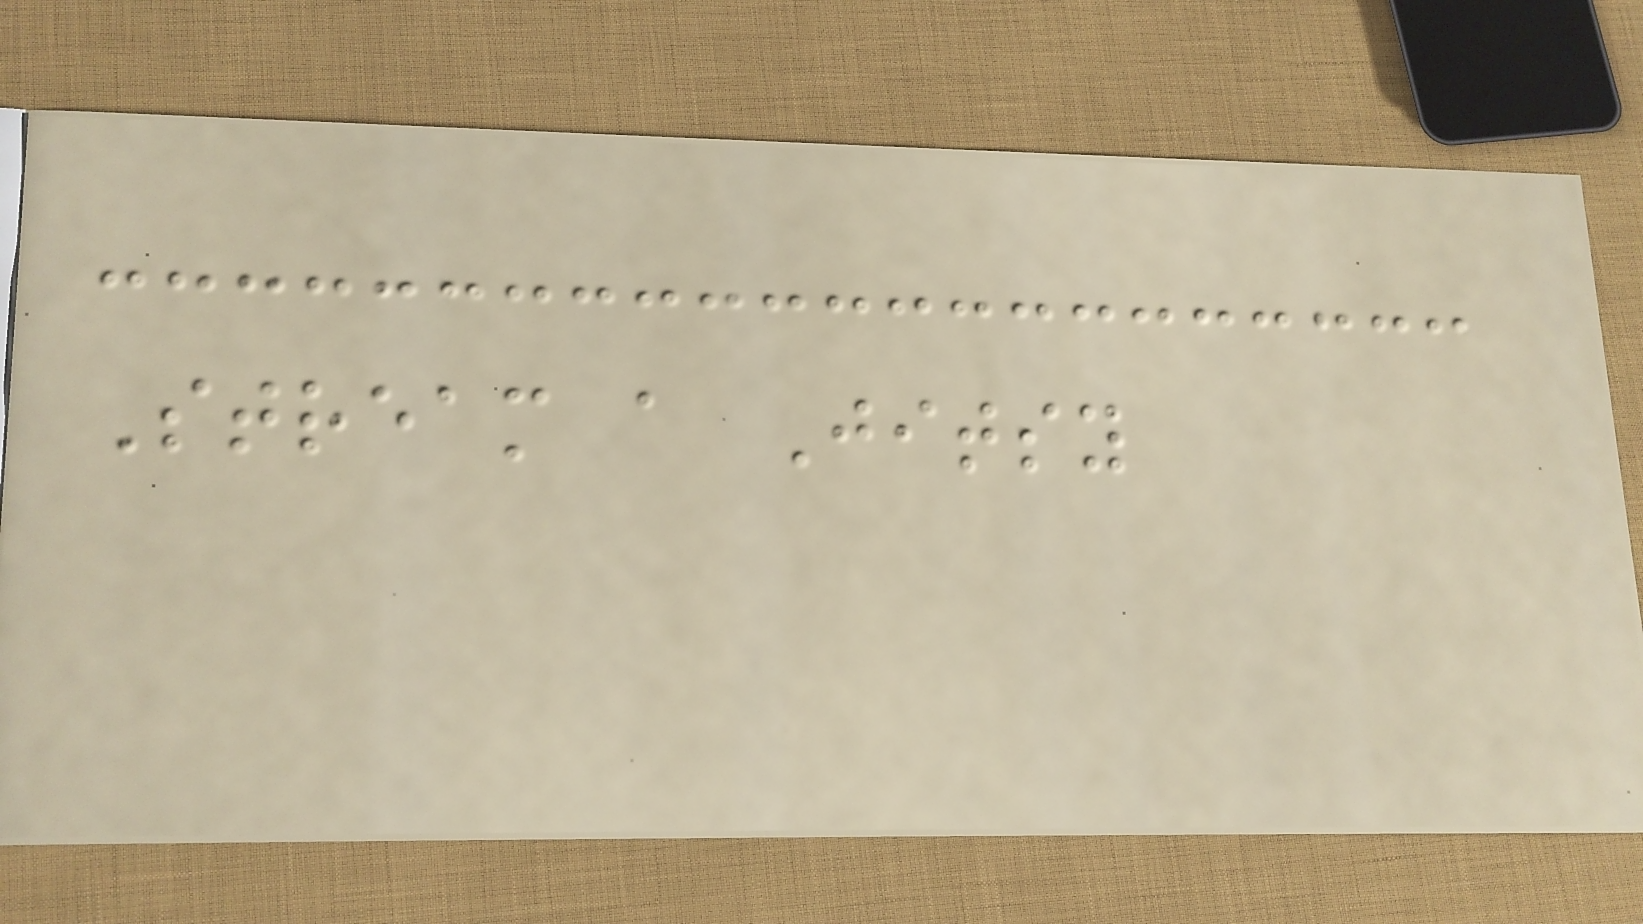Stream a Jitsy
